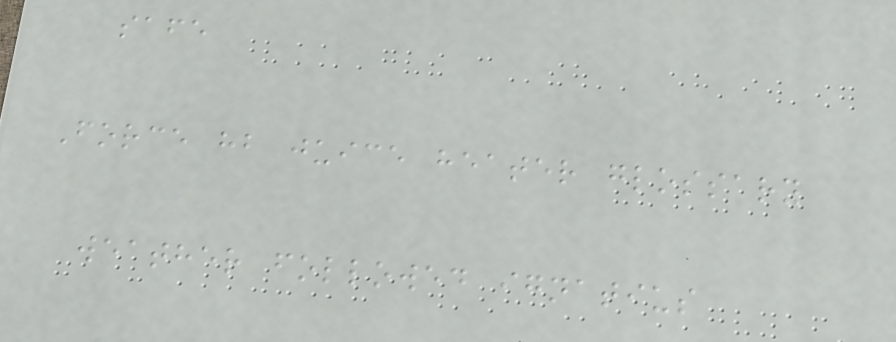safe
Force hb juice heater glossary
weather followed ignatius
